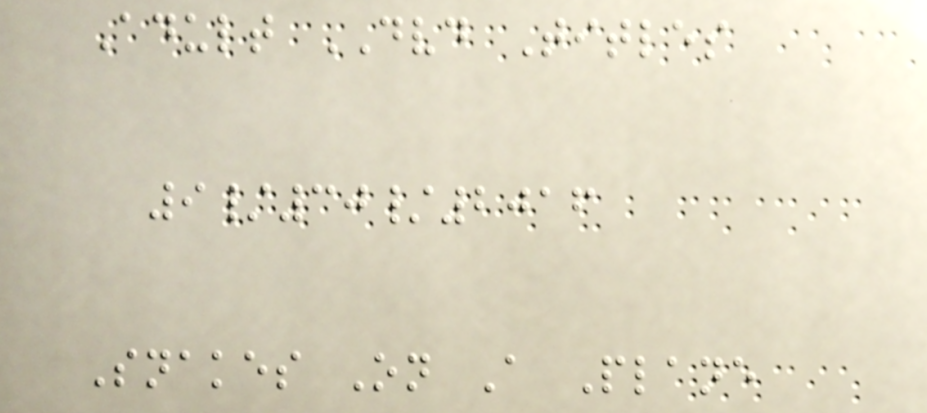Adult DVD Titles
9/30/2016
Snakes On A Plane
